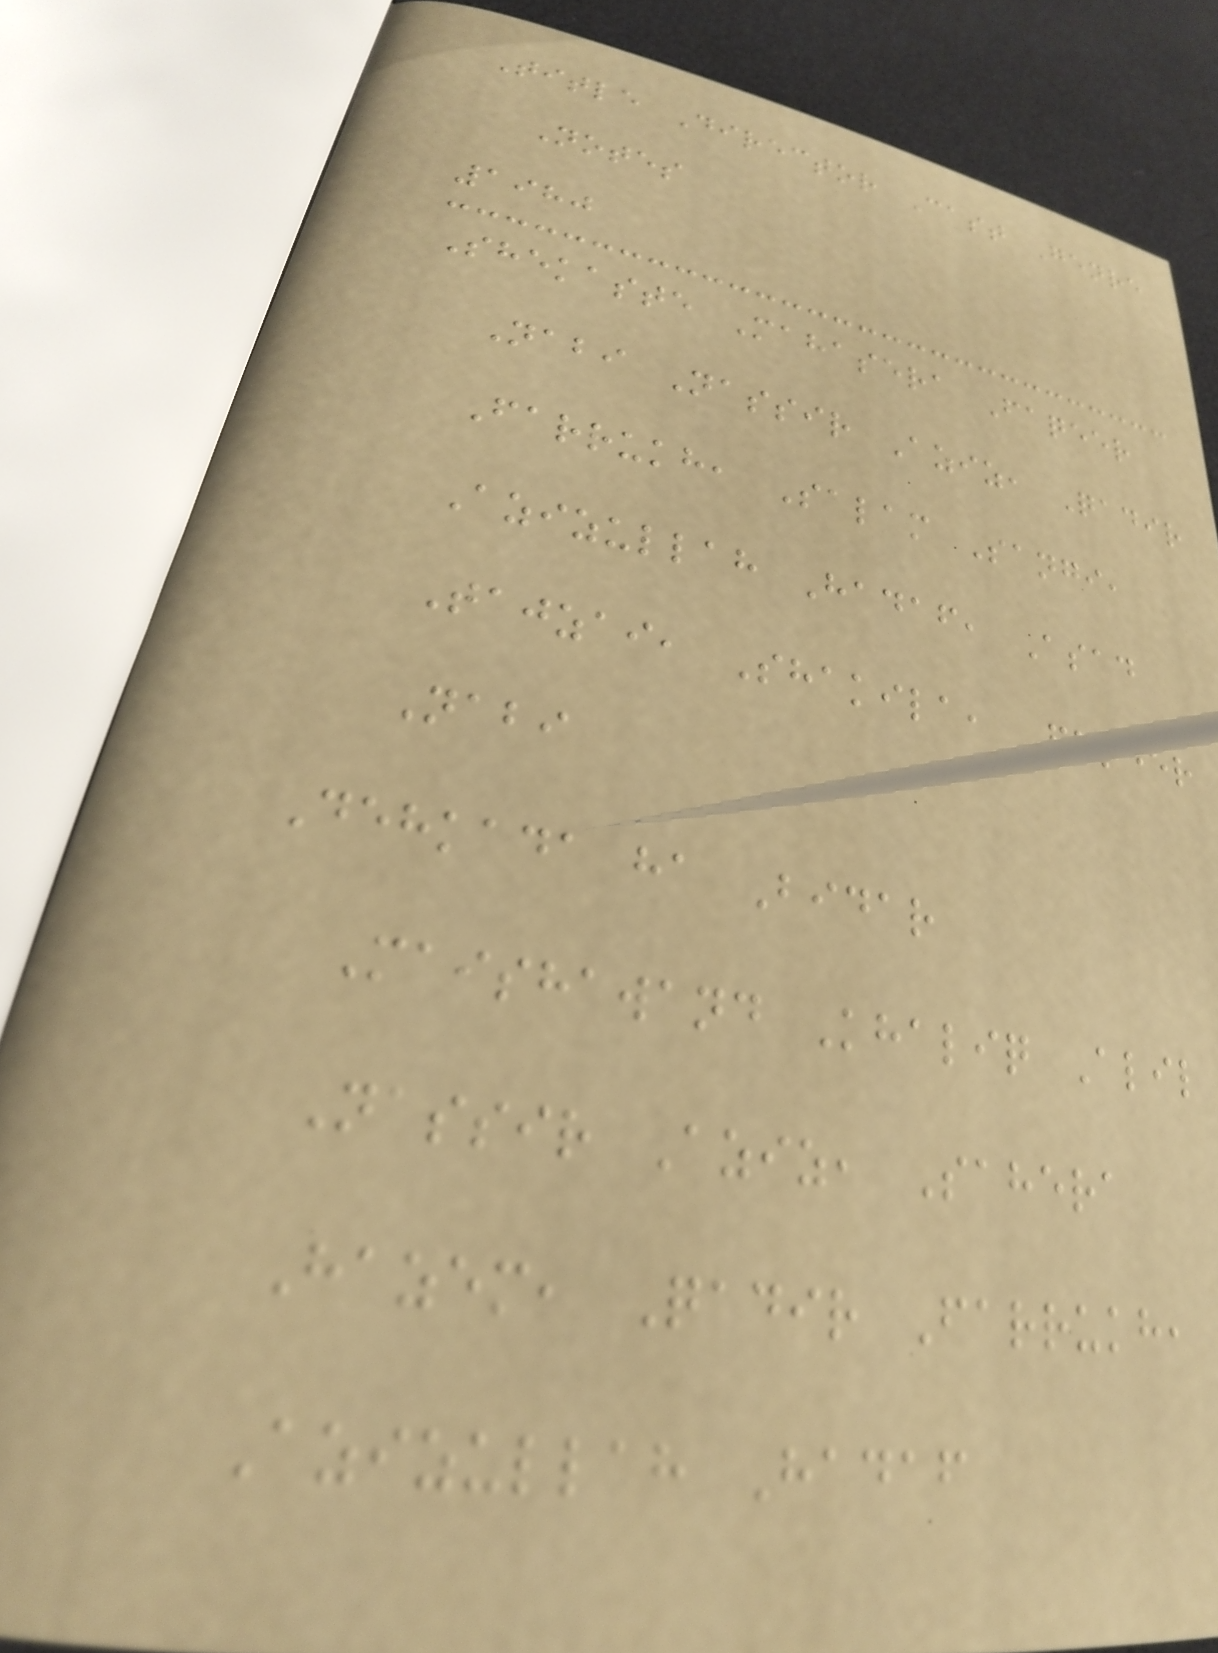Title Director Cast Genre
Notes
1980
Shekaste Mahasera Faqeer
Nabi Nassir Aziz, Qadir
Farrukh, Salam Sangi,
Azizullah Hadaf, Asad
Tajzai, Shakila, Faqeer
Nabi
Dehkada ha Bidar
Maishawand Khaliq Alil
Nassir Aziz, Sahera
Hazem, Qadir Farrukh,
Azizullah Hadaf
